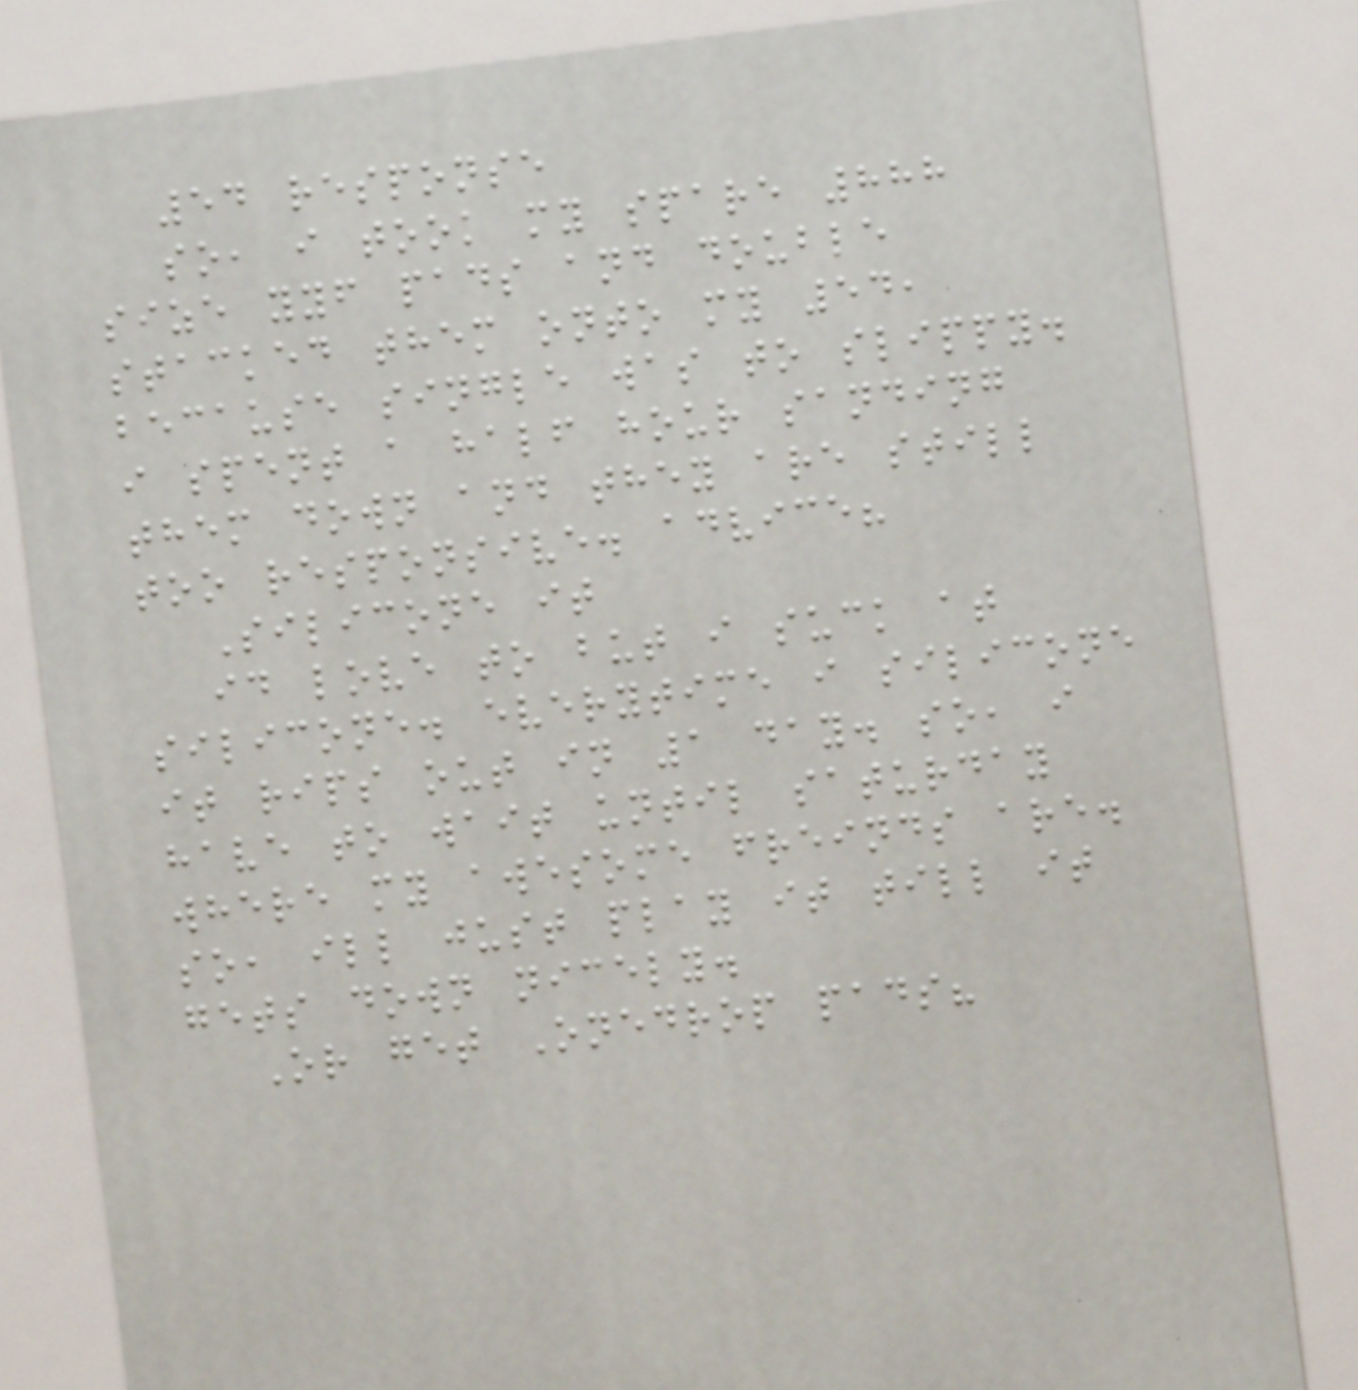54 response
so, i took my spare 888
size yyf pads and double
stacked them onto my 54,
because single was to slippy.
i spent a half hour sanding
them down and they are still
too responsive. advice?
Silicone it
id love to but i suck at
silicone. everytime i silicone
it rips out in 1 day. so, i
have to wait until saturday
where my awesome freinds are.
so, ill just play it till it
gets down nicely.
Or get Onedrop pads?
